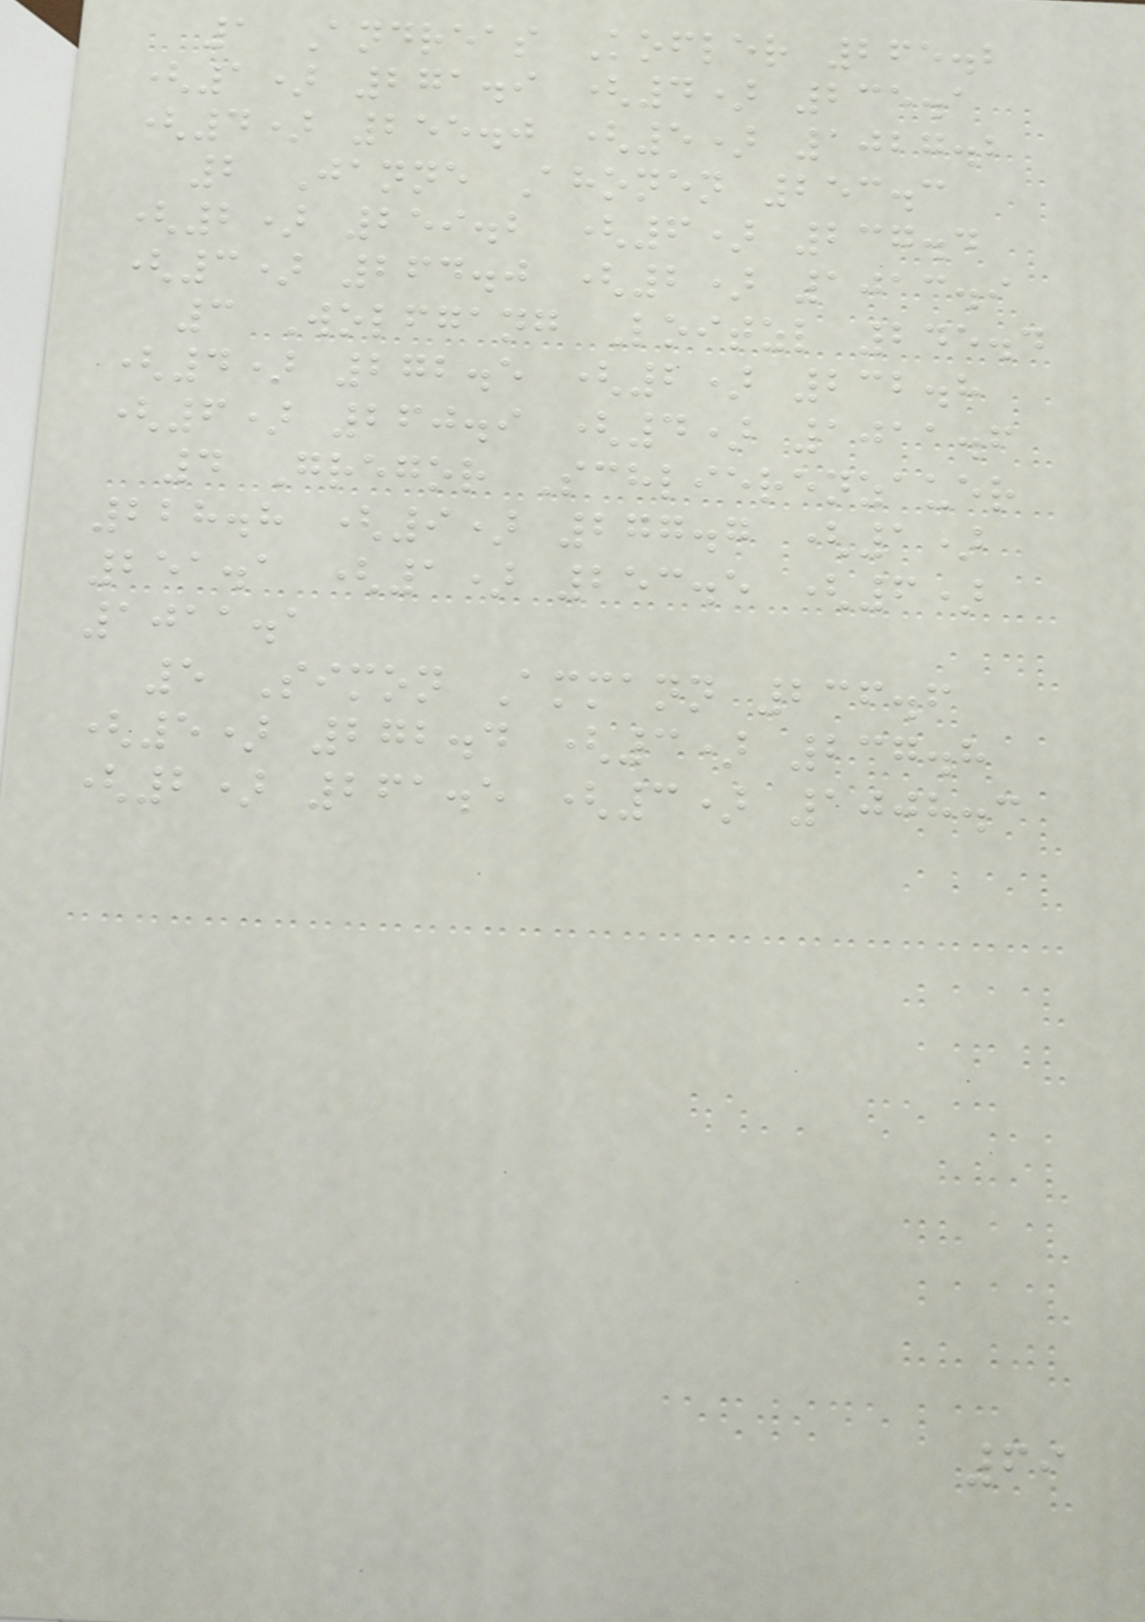1 Andreas Kofler 265.2
(1) 271.9 (4) 235.1
(4) 255.0 (5) 1027.2
2 Janne Ahonen 253.3
(2) 259.2 (6) 237.4
(3) 264.0 (2) 1013.9
3 Wolfgang Loitzl 245.4
(4) 272.5 (2) 232.8
(6) 260.9 (4) 1011.6
4 Gregor Schlierenzauer
228.8 (9) 277.7 (1)
251.1 (1) 253.5 (6)
1011.1
5 Simon Ammann 236.6
(5) 272.4 (3) 237.8
(2) 261.5 (3) 1008.3
69
